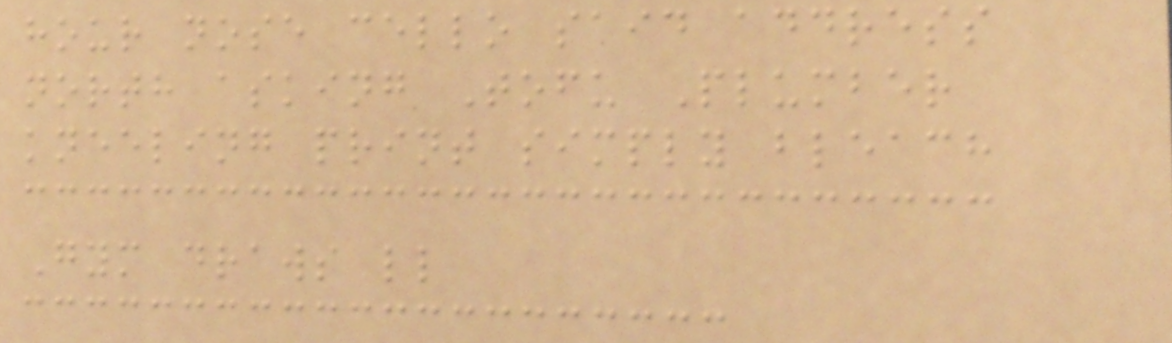hour nose cello said address
north asking Tofu Plumber
kneeling print simply bleach
Gym draws ll
